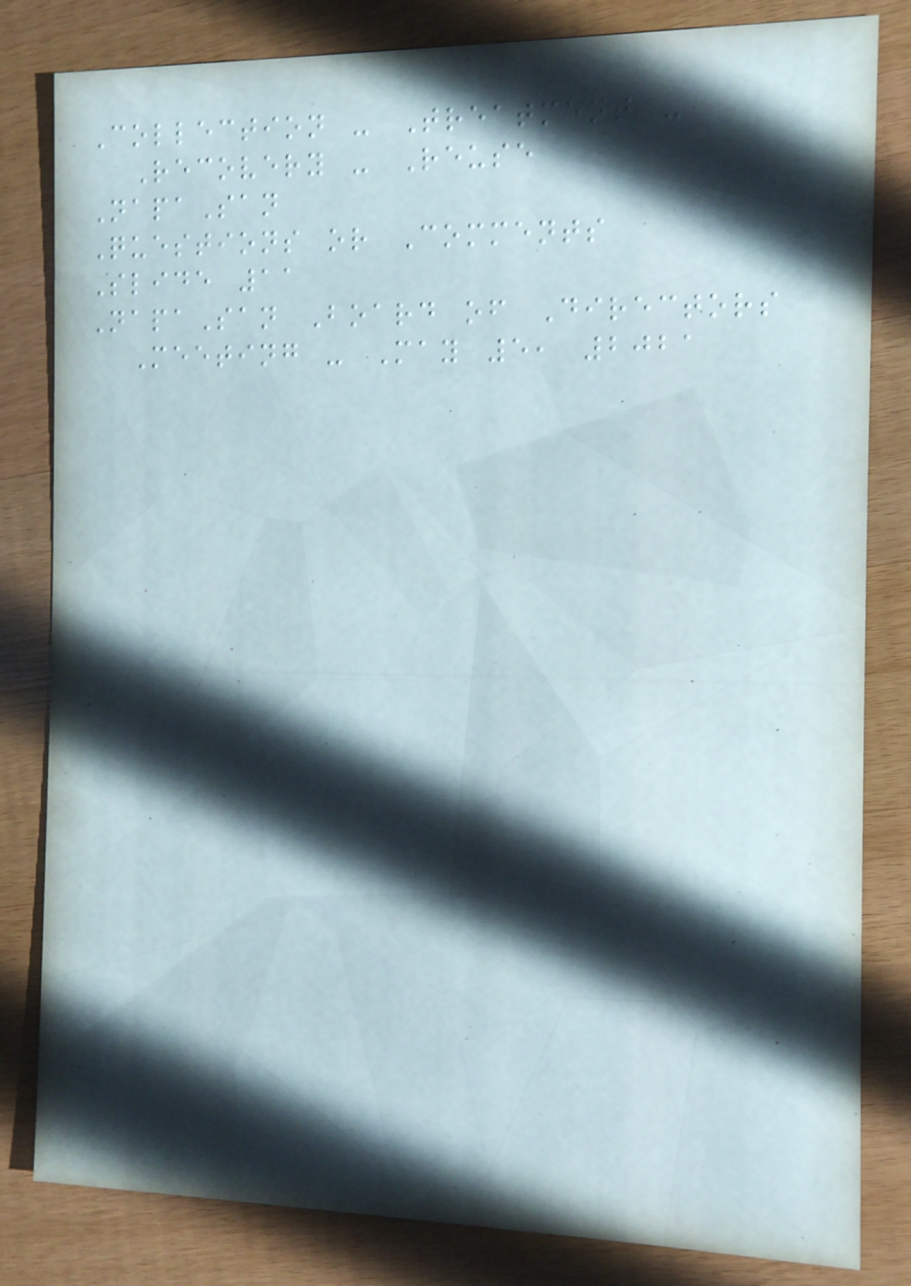Collection - Treatment -
Recovery - Reuse
NapaSan
Questions or Comments
Slide 11
NapaSan Board of Directors
Meeting - May 5, 2021
